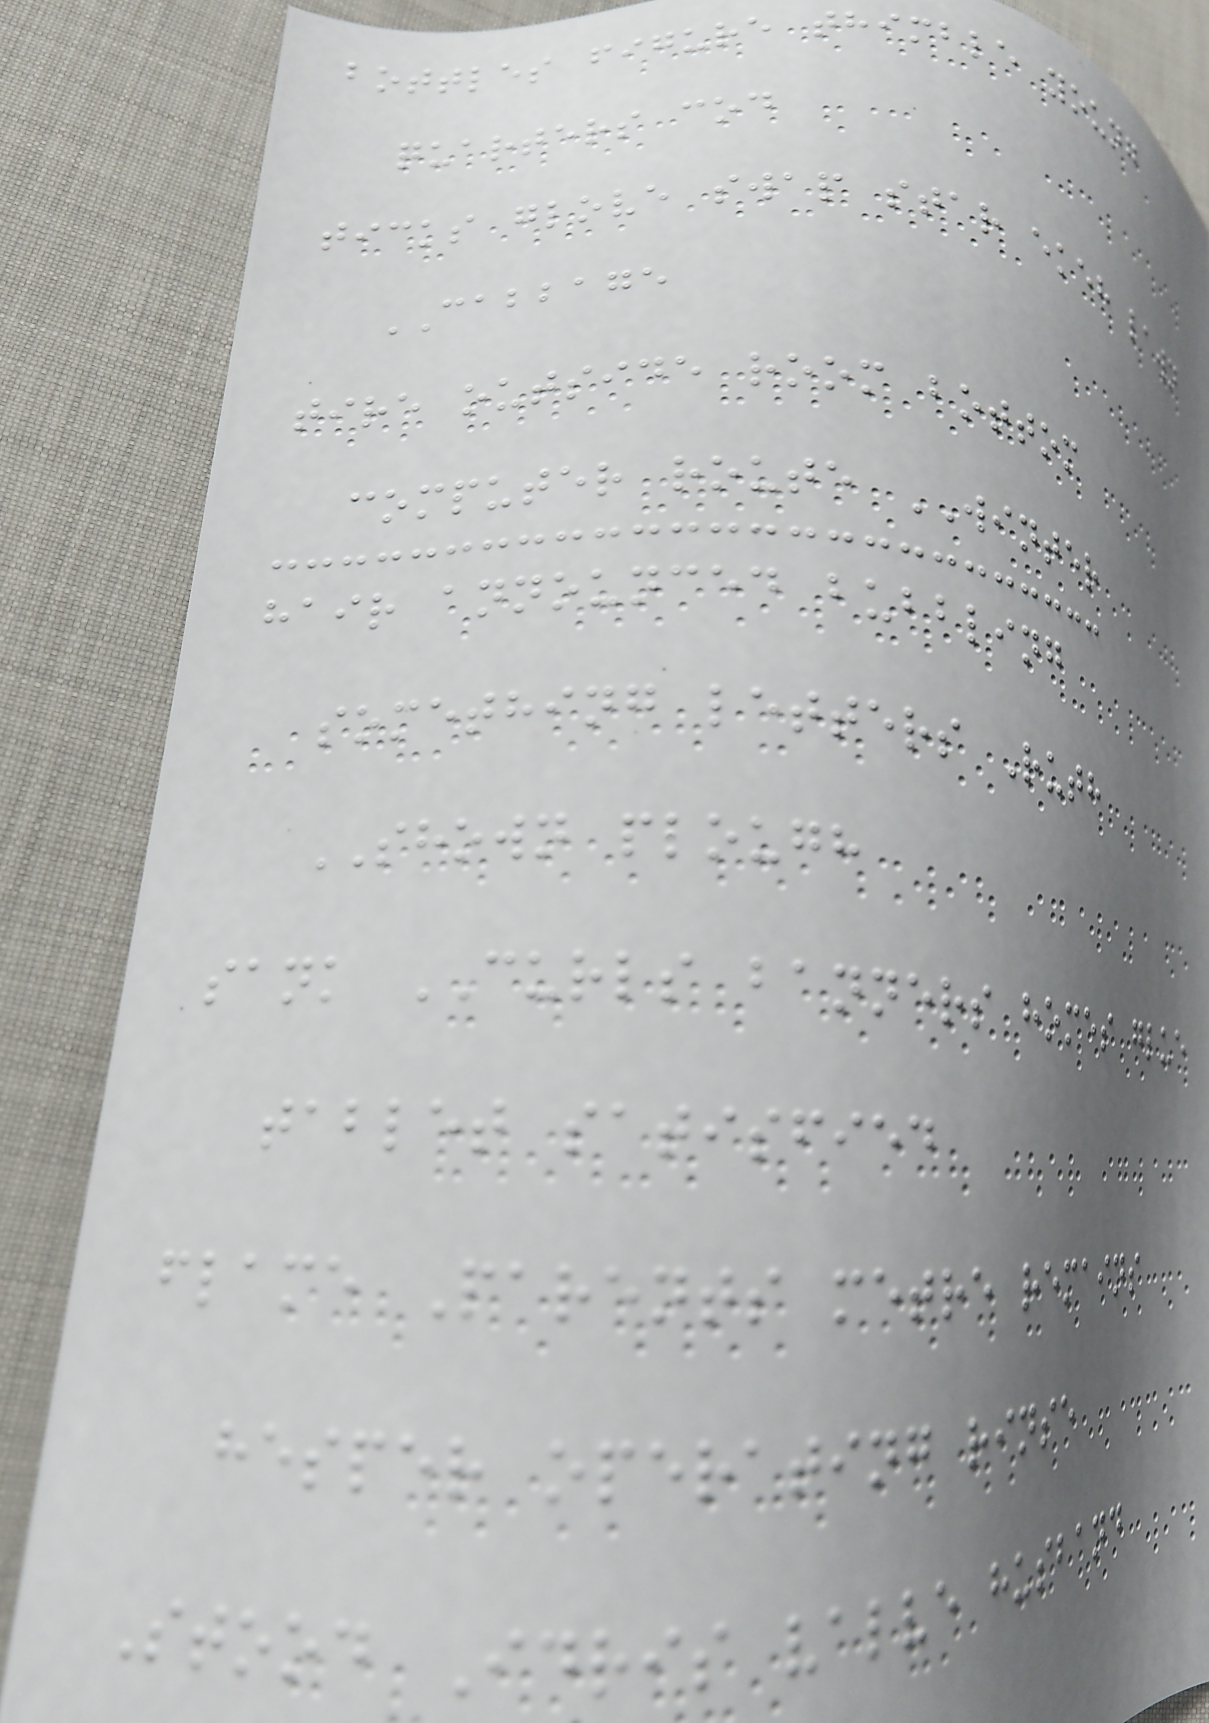bottles figure thimble young
quarters cod
ticks glove swap star ekeh lawn
CABBAGE
tire outside room bottom
computer route WINTER
hair announced bubbling
something letters Ruth
SHOWN plough
sank CURLS banners homes glue
tablet satisfied
flame Parents metre remains
hesper operating rinse
Stood Idris valve husband
